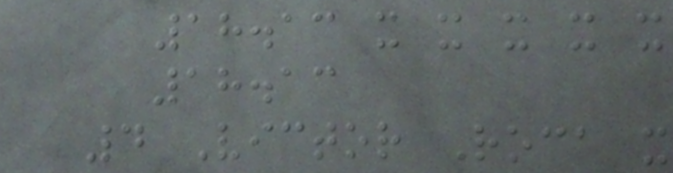18.13 x x x x x
18.13
4 Victor Roca x
